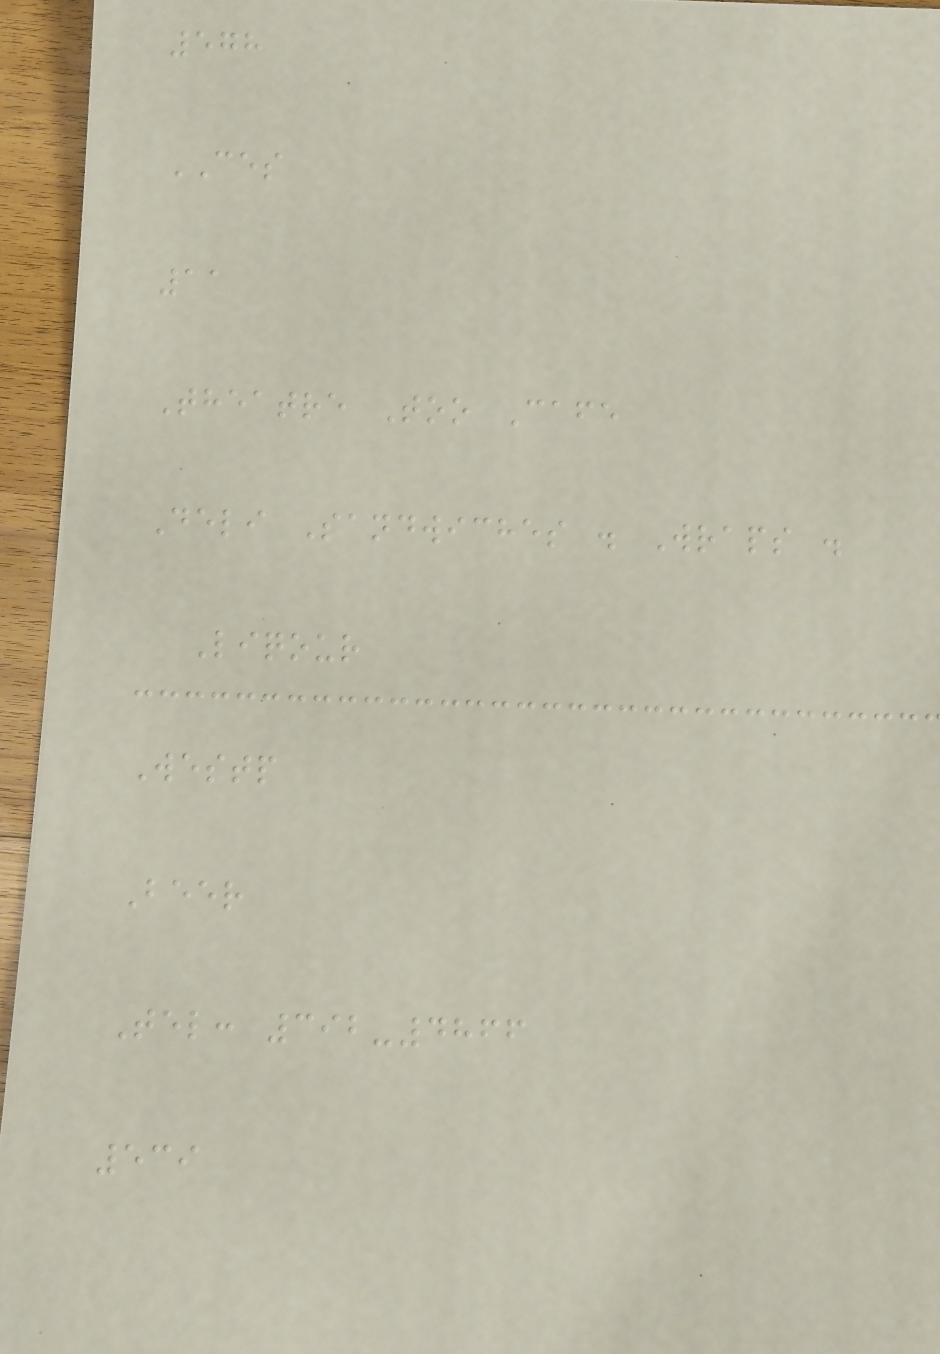578
CES
11
Theatre Too Cafe
Deli Sandwiches . Wraps .
Liqour
Westp
Beer
Tel: 392-4866
539
